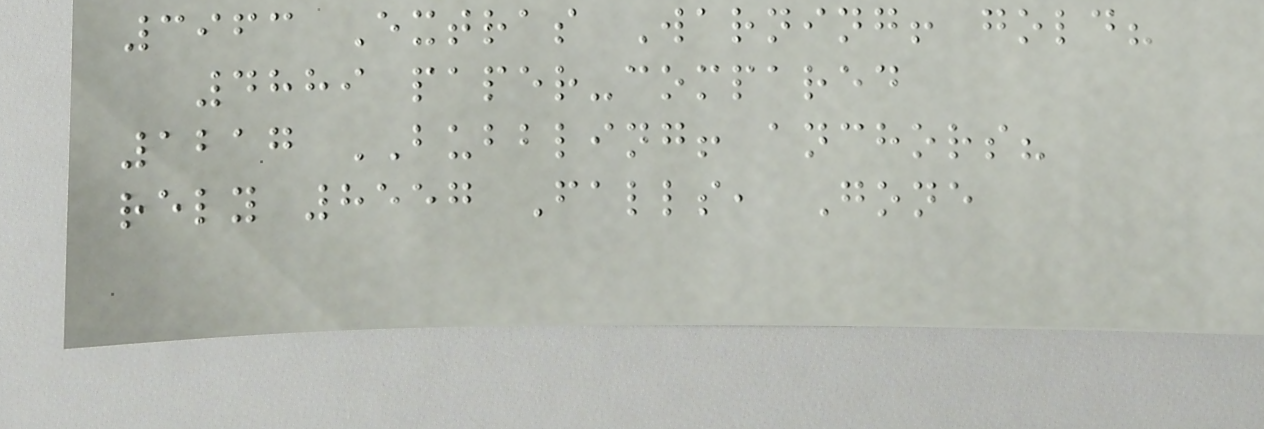3963 Extras Warning! gold?
4889 paper-compared
1217 BUBBLING! anchors?
rely 8557 Falls, Gone
